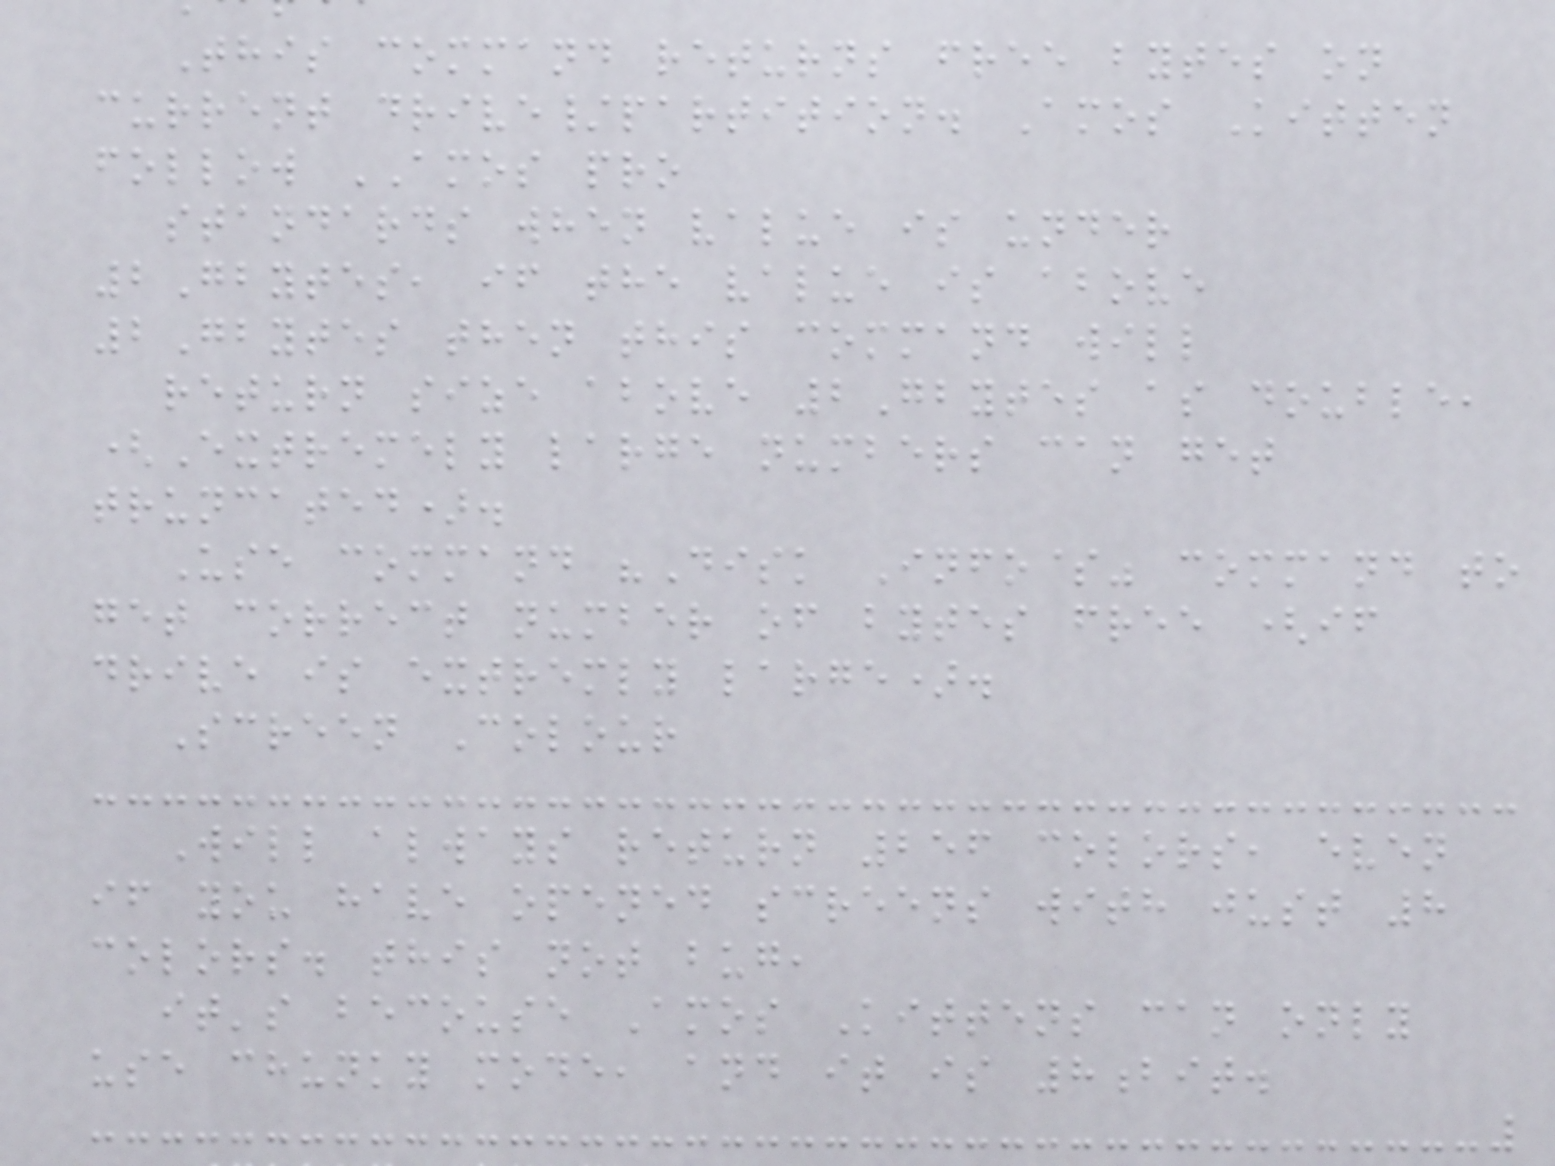This command returns free bytes on
current drive/partition. Amos Kitten
follow AMOS pro
standards when value is under
2Gbytes, if the value is above
2Gbytes then this command will
return size above 2Gbytes as double,
(Extremely large numbers can get
truncated).
Use command "Disk Info$" command to
get correct number of bytes free (if
drive is extremly large).
Screen Colour
Will always return 256 colors, even
if you have opened screens with just 8
colors. this not bug,
it's becouse Amos Kittens can only
use chunky mode, and it is 8bit.
